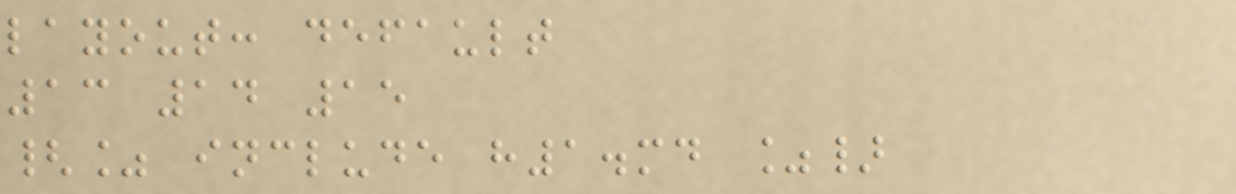layout: default
13 14 15
{% include h1.md %}
